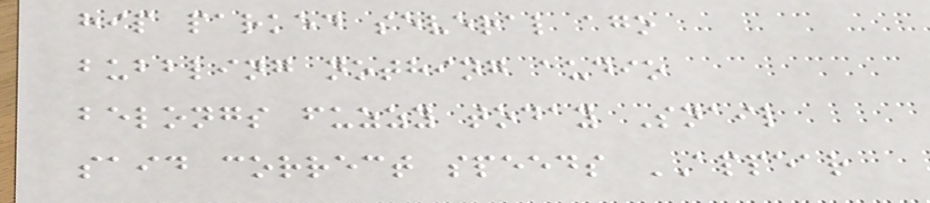hip parked several ago
bubbling nothing audio
belongs fuzzy today Snail
said correct speeds APPEAR
